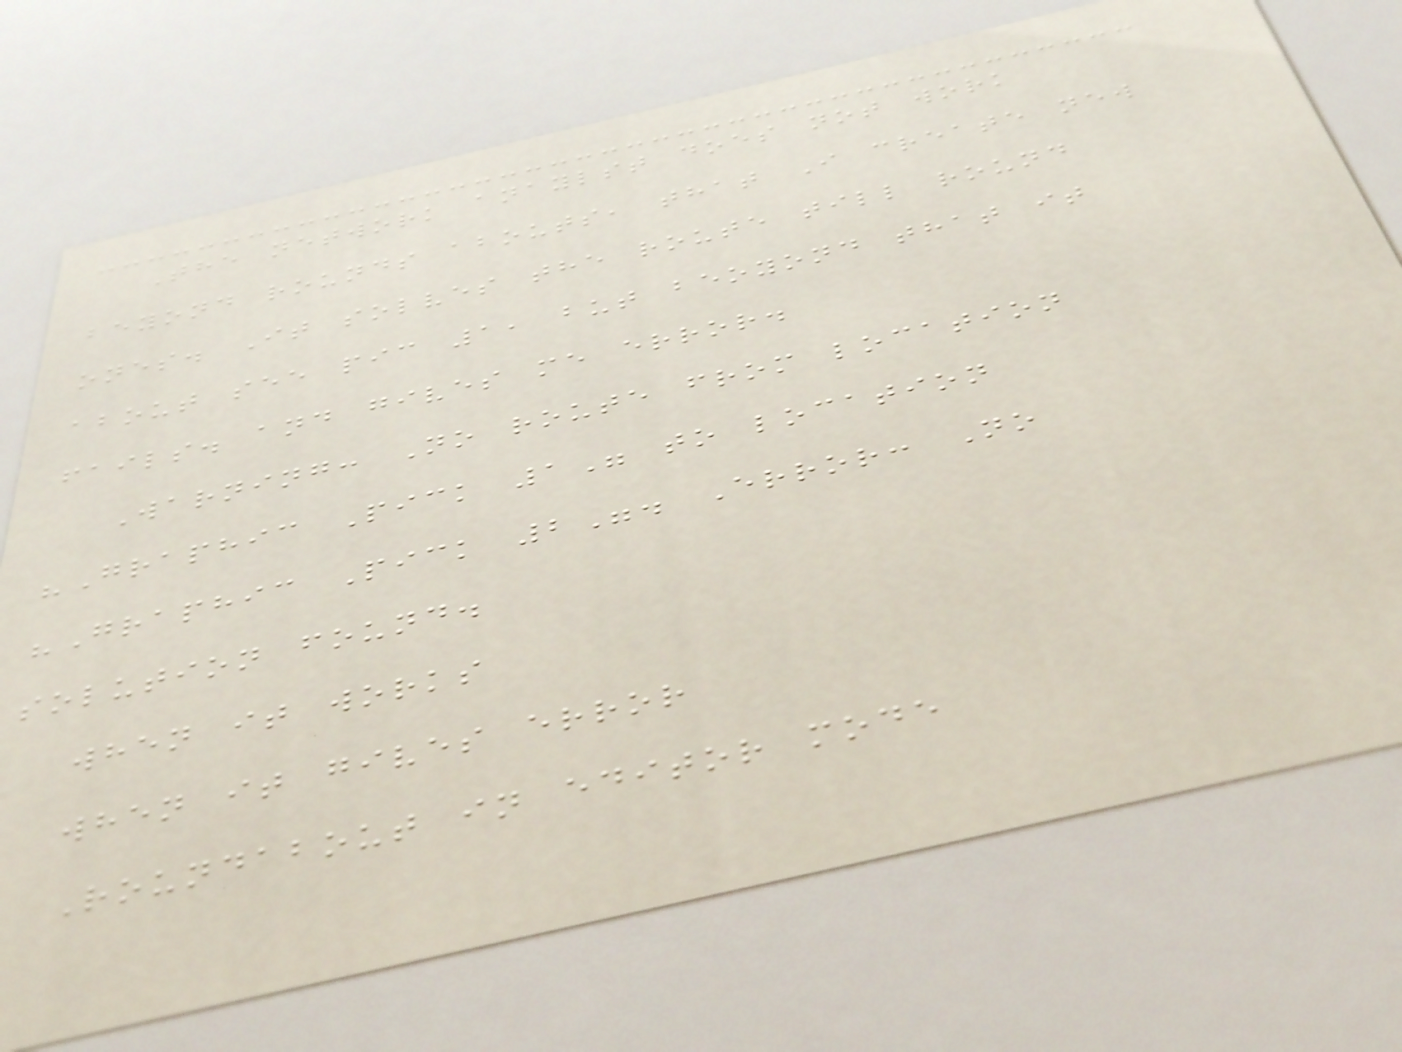The network anaylst does not work
beyond rounds abouts, that I create new
ones. It solves the route till round
about see pic 1, but beoyond that it
fails. and gives me error.
Warning: No route from location
"Graphic Pick 1" to location
"Graphic Pick 2". Error: No
solution found.
when it works
when it gives error
Roundabout in editor mode
